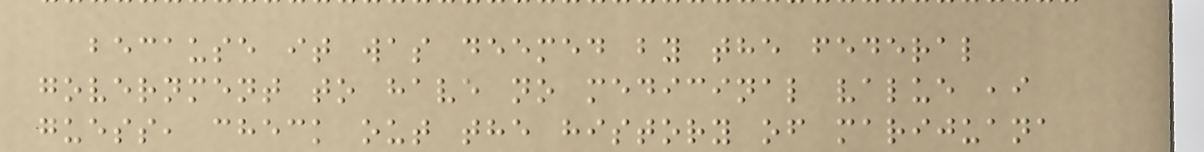because it was deemed by the federal
government to have no medicinal value ,i
guess, check out the history of marijuana
